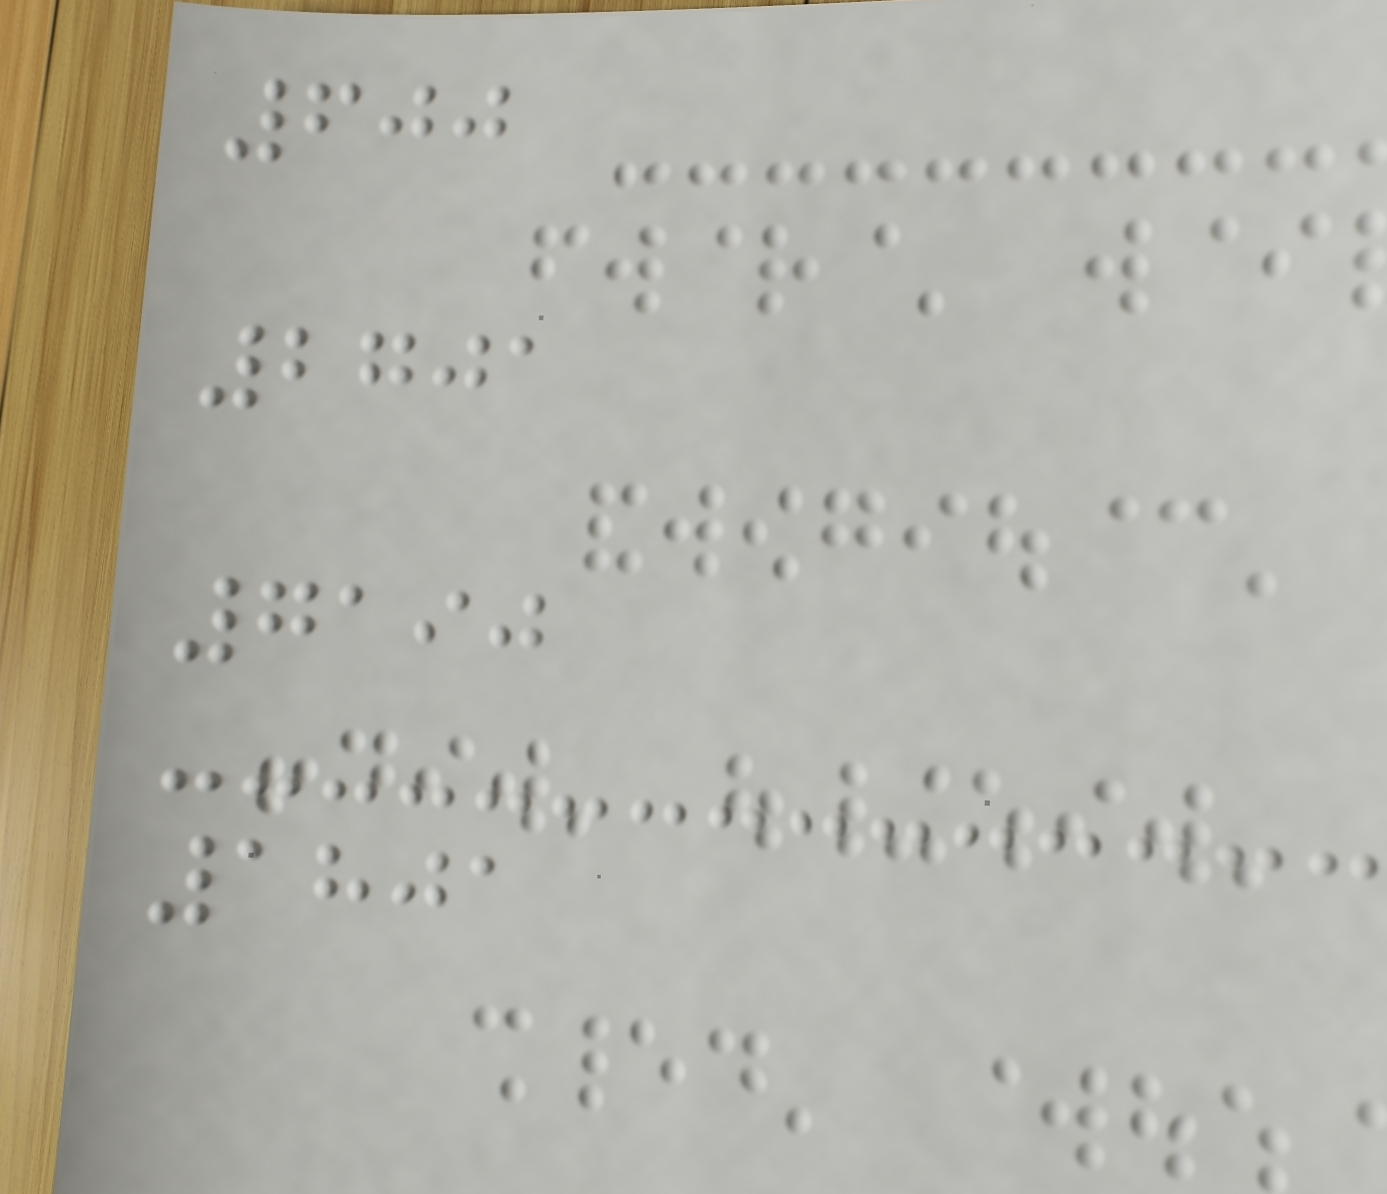600
2701
7190
1801
